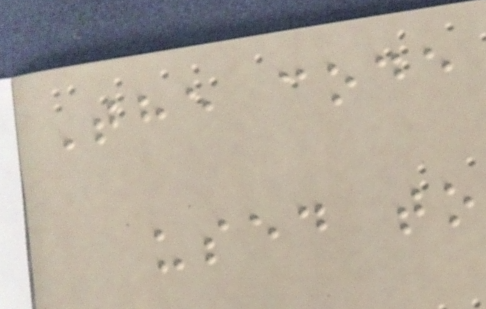The code
used to
